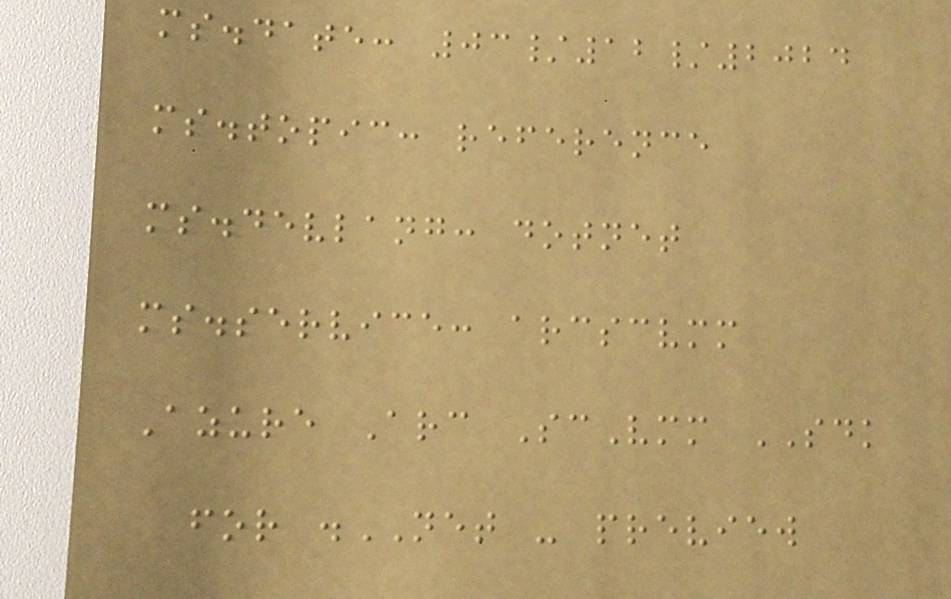ms.date: 03/12/2024
ms.topic: reference
ms.devlang: dotnet
ms.service: arcscvmm
Azure Arc ScVmm SDK
for .NET - preview
